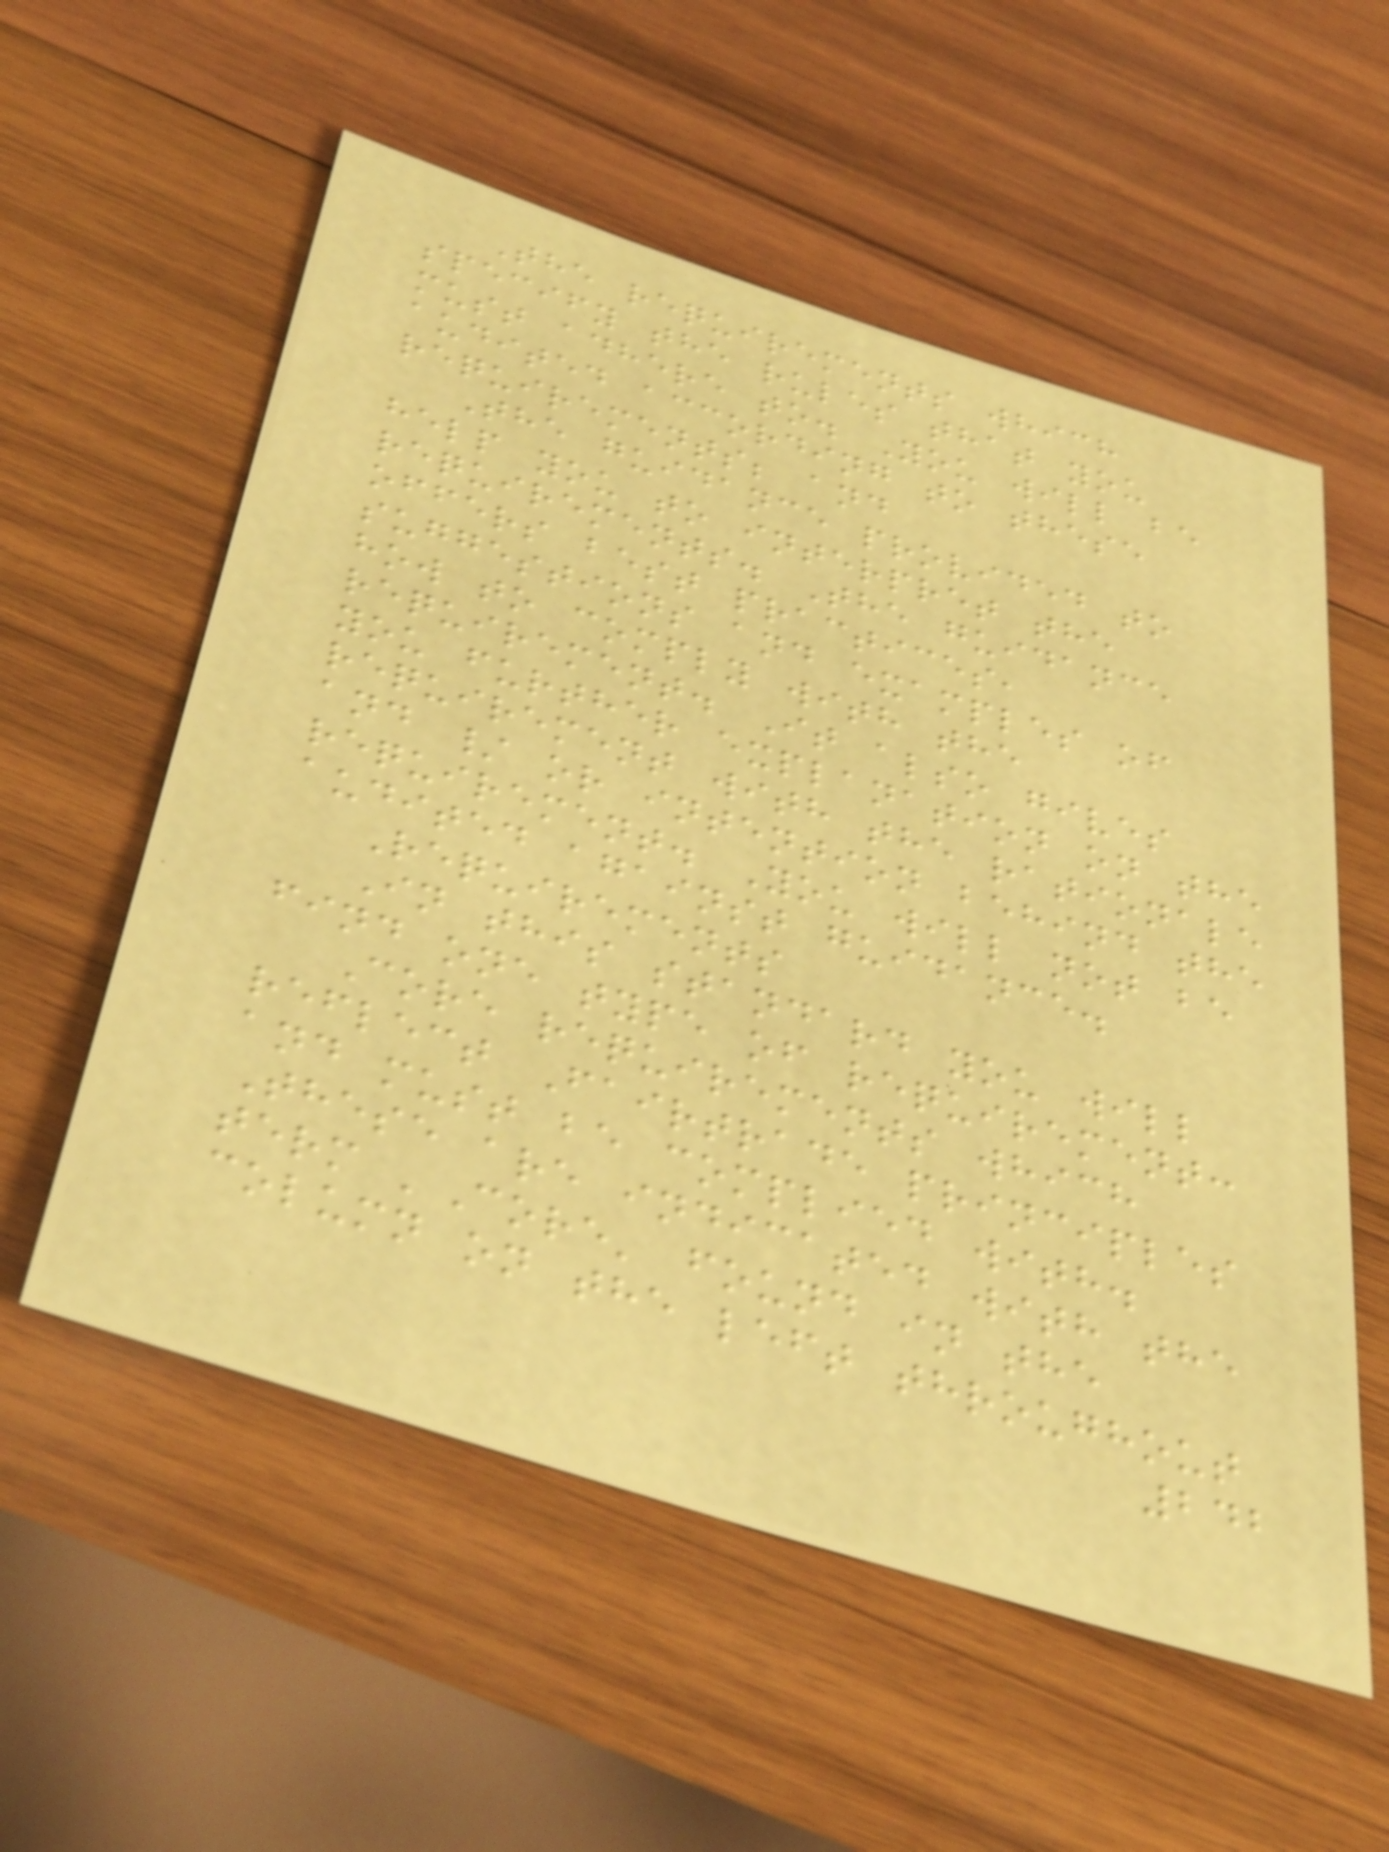The requirements which
specify the rules that you
must adhere to. You will be
audited according to these
requirements; and
The guidance provided to
help you to interpret the
requirements. The guidance
offers best practices,
suggestions and examples of
how to comply with the
requirement. It also gives
you further explanation on the
requirement with the rationale
and / or intention behind the
requirement. You will not be
audited against guidance.
Requirements
In this standard you will
find one type of requirement:
Core requirements which
reflect Fairtrade principles
and must be complied with.
These are indicated with the
term 'Core' found in the
column on the left throughout
242
